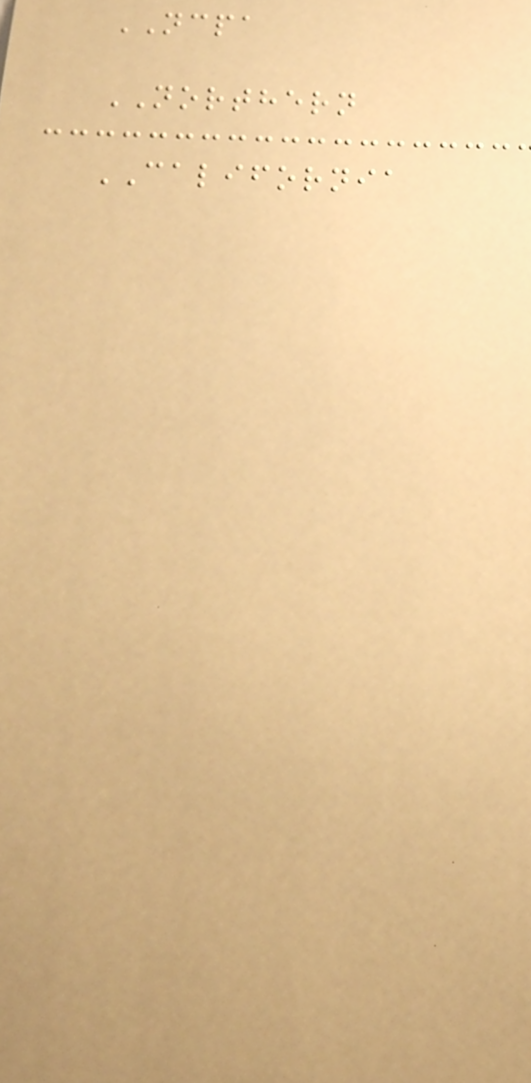NCPA
NORTHERN
CALIFORNIA
